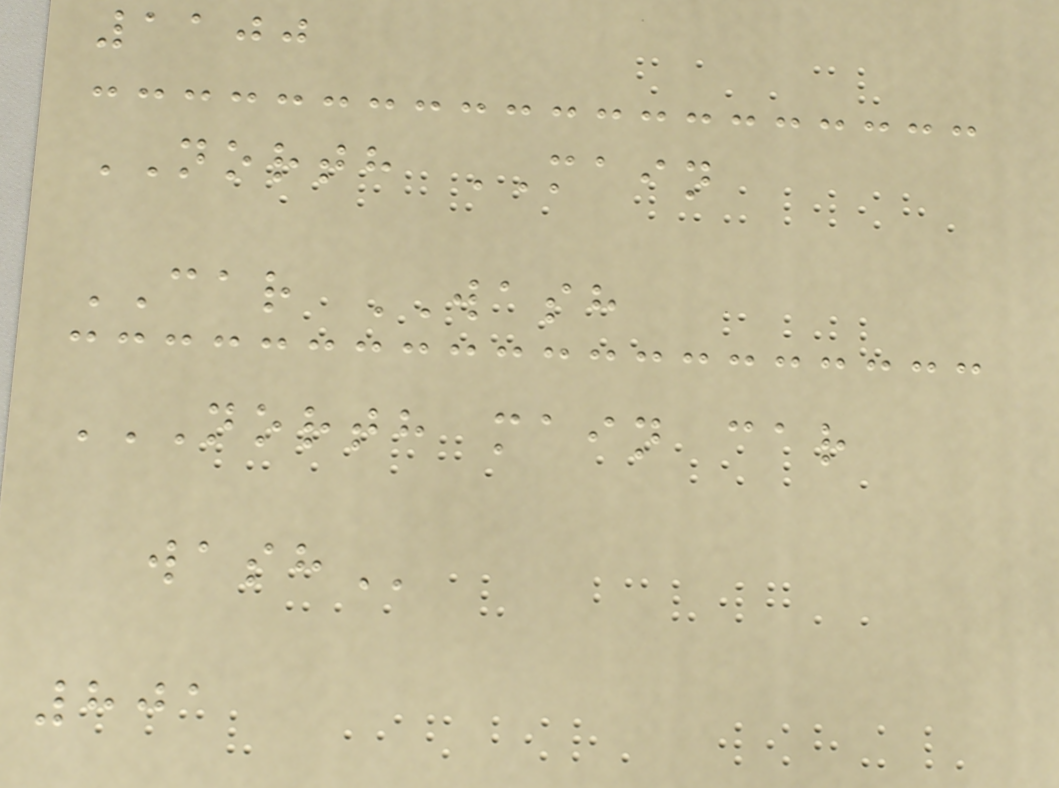1100
NORTH MAIN
CAR WASH
NORTH MAIN CAR
WASH
801
